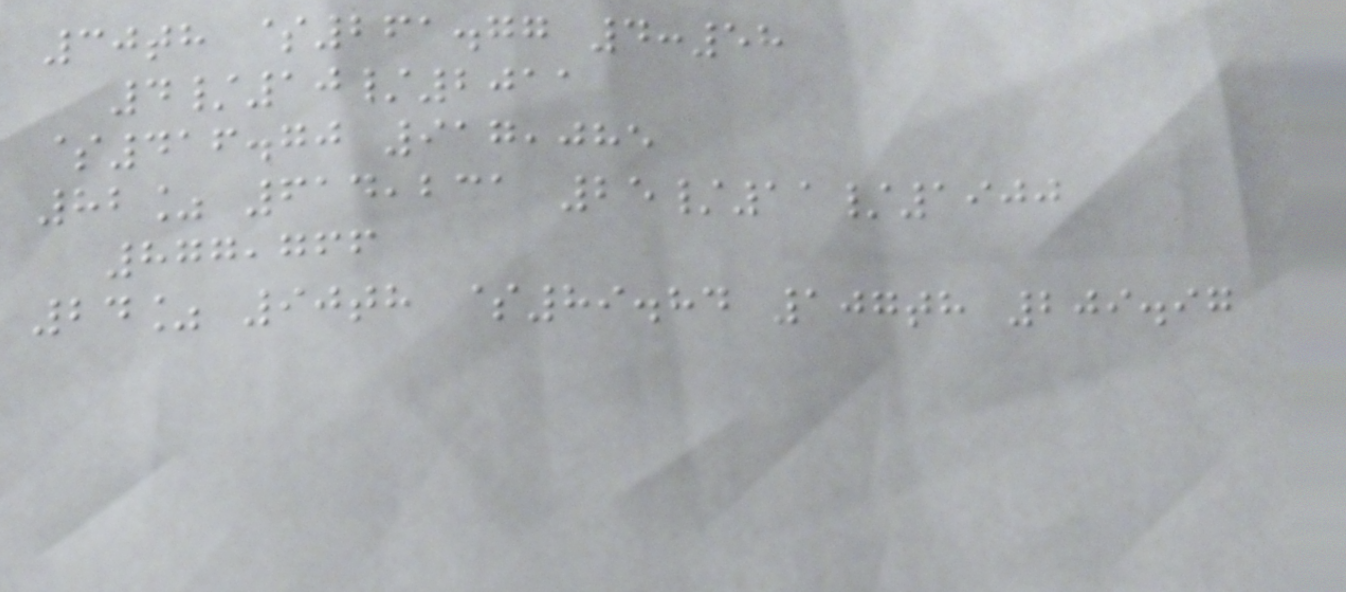30th $261.77 4:58
4/10/2011
$416.70 917,085
82% 614,231 25/11/1900
877,766
24% 90th $89.84 107th 209.97
